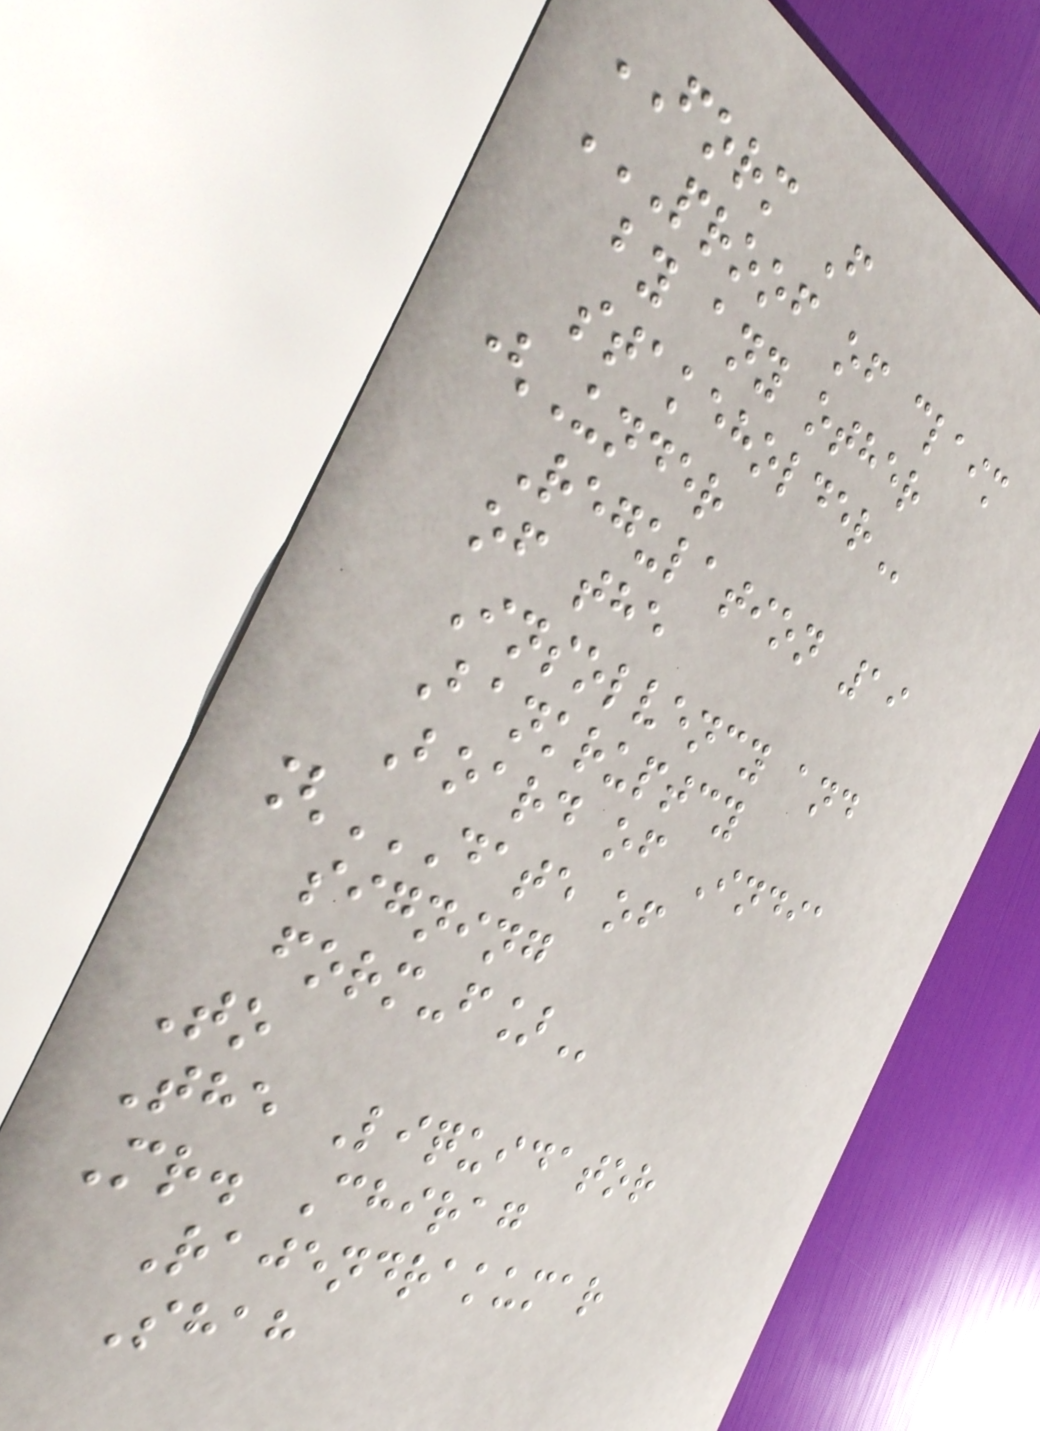FORM F
PROOF OF CLAIM
BY ANY OTHER
STAKEHOLDER
(Under
Regulation 19
of the
Insolvency and
Bankruptcy
Board of India
[DATE OF
SIGNING
FORM-F]
To
The Liquidator
Mr. Chirag
Rajendrakumar
Shah
